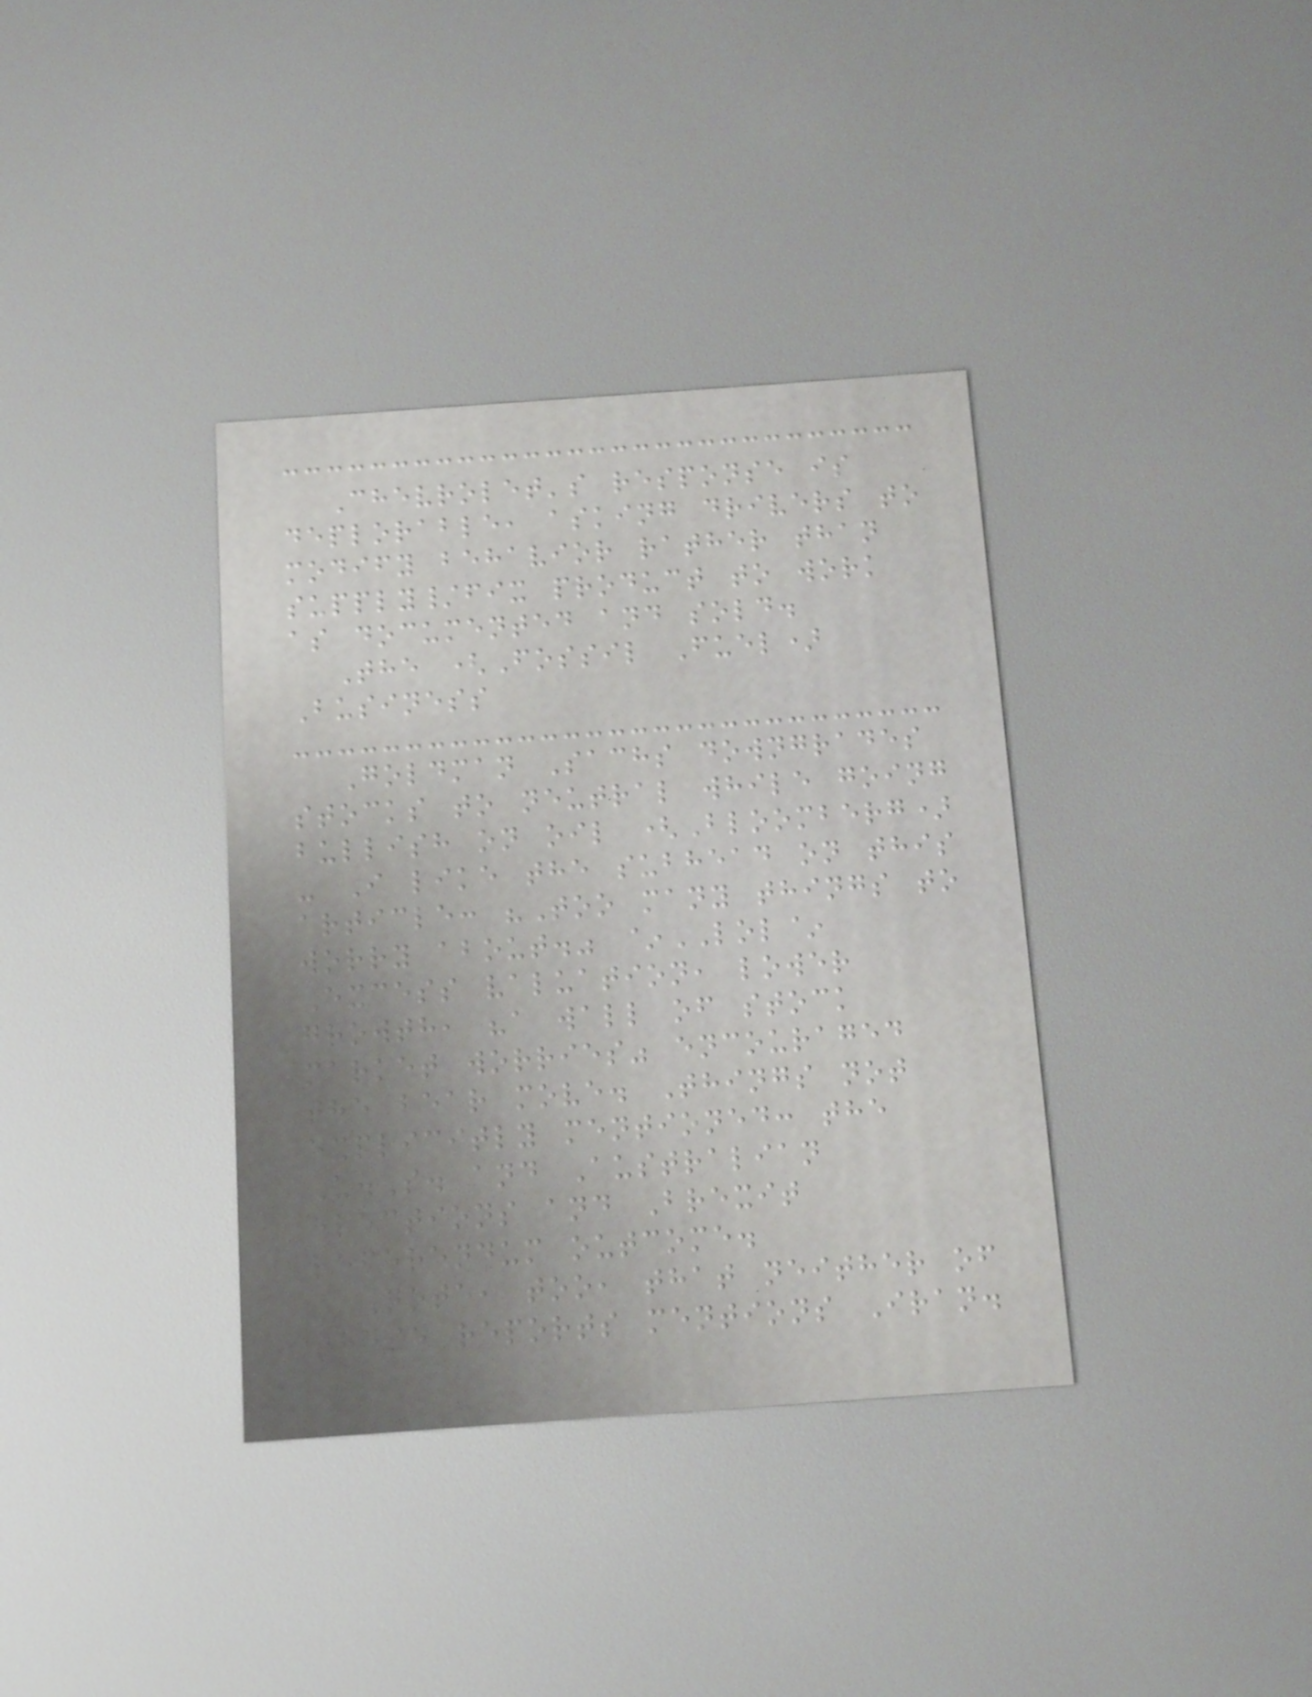Chevrolet's response is
deplorable, asking drivers to
modify behavior rather than
supply/fix product to work
as documented and sold.
The (Fossil Fuel)
Business
Goldman Sachs downgrades
stocks to neutral while going
bullish on oil (Bloomberg)
- I like the subhead on this
article: "Too many things to
worry about." ~LOL~
Excess valuation, lower
growth, "a wall of stock
market worries" encouraged
the bear move. Things not
explicitly mentioned: the
U.S. and Australian
elections and Brexit
referendum outcome.
Note, too, that neither of
these reports mentions Iran.
